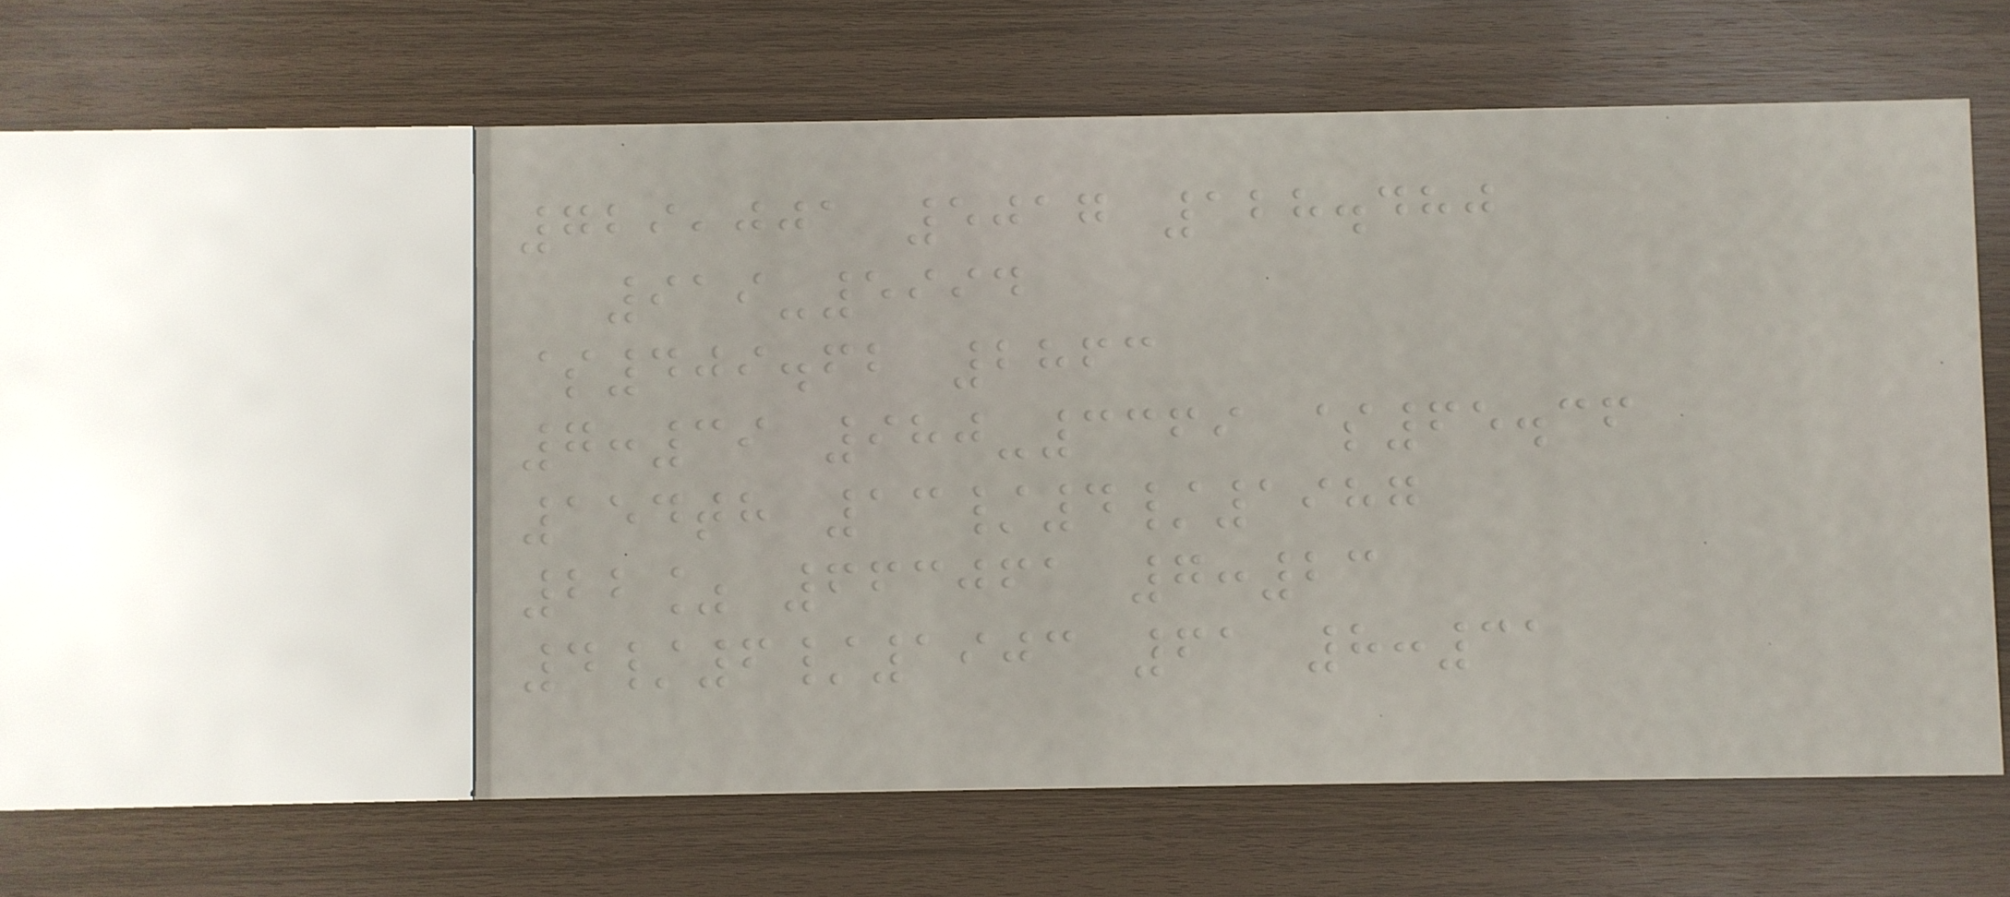729,001 5017 128.480
919-5994
$409.62 2863
7:39 980-3369 $65.36
154th 13/4/1987
22% 663061 7:23
4/6/1903 61 8:31
